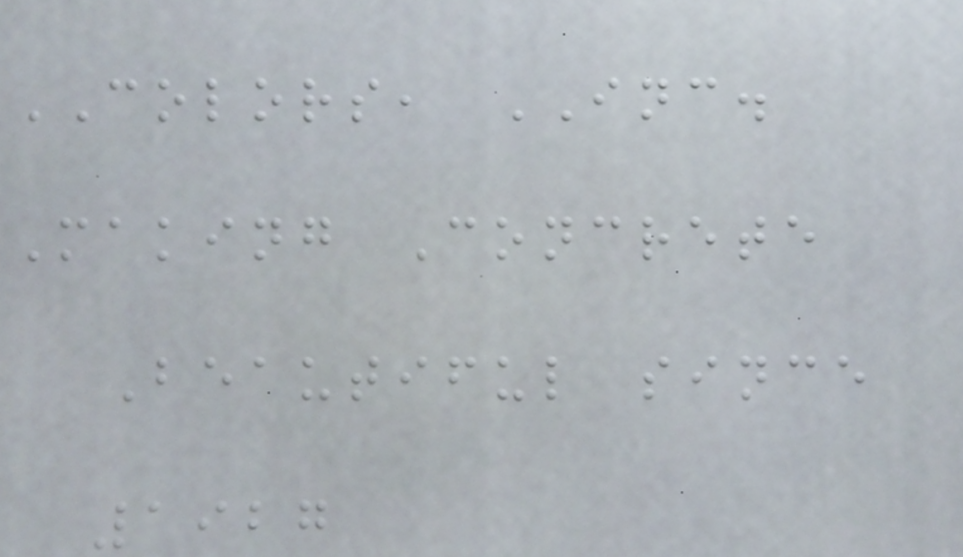COLORS, INC.
Making Concrete
Beautiful since
1927
